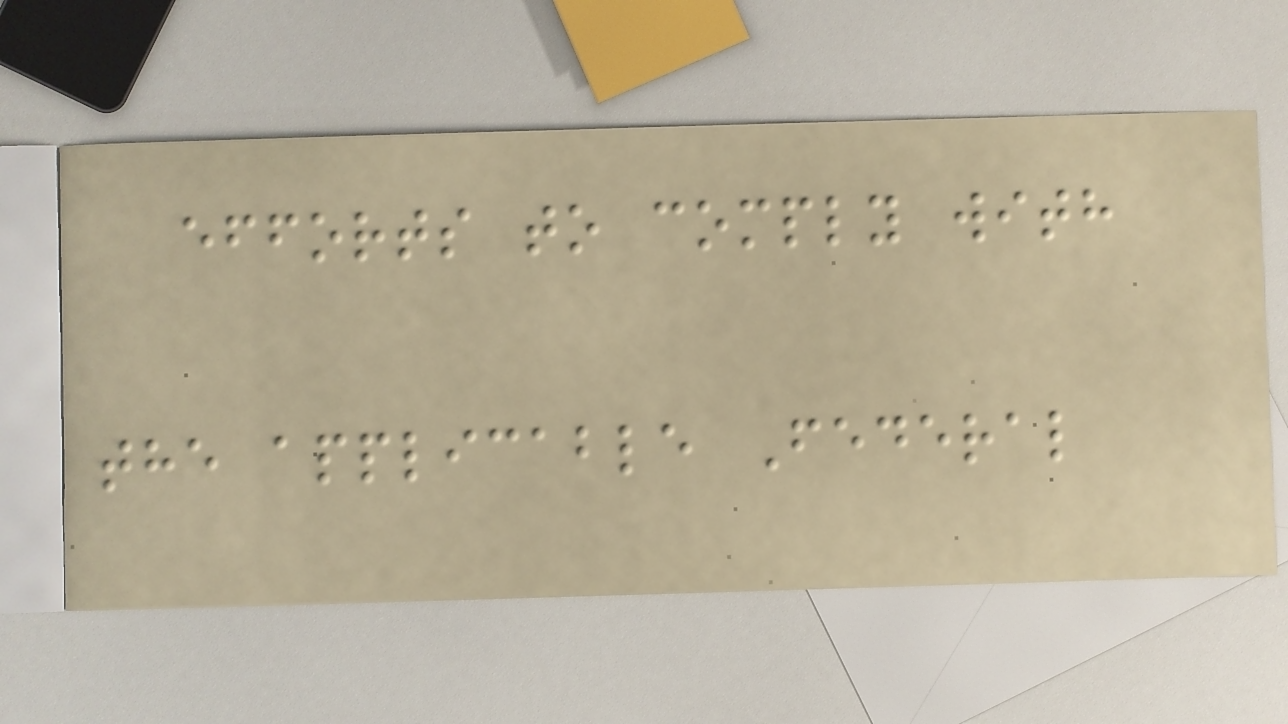efforts to comply with
the applicable Federal
